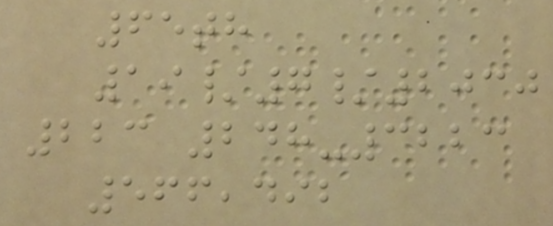65th
19/7/2030
223 248-3223
566,492
